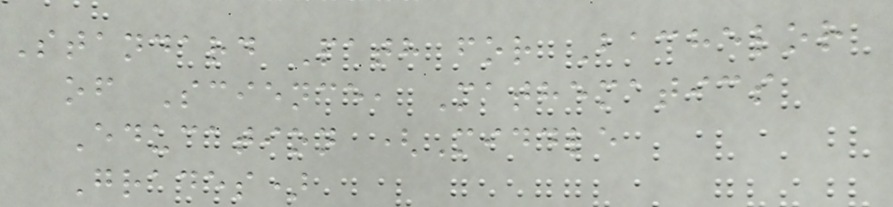Standard Path for Bachelor
of Science, Mathematics
Education (Middle
Grades)
